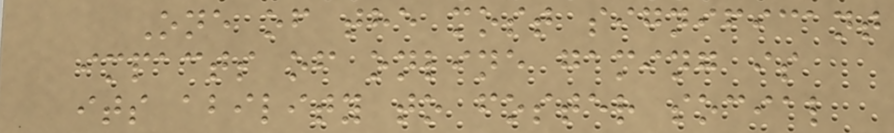One of the most significant
impacts of online gaming is
its ability to foster social
